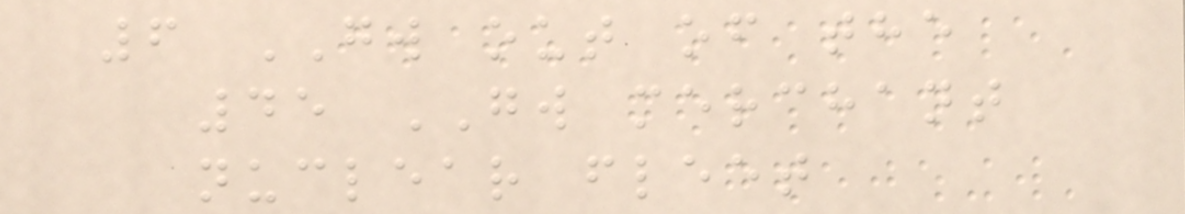6 GW out of the
45 GW merchant
nuclear fleet
